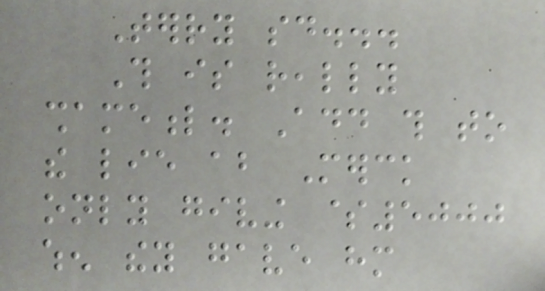Terry said...
This is really
shameful. Add this to
the lie about Merck
only giving $5000
when they gave him
